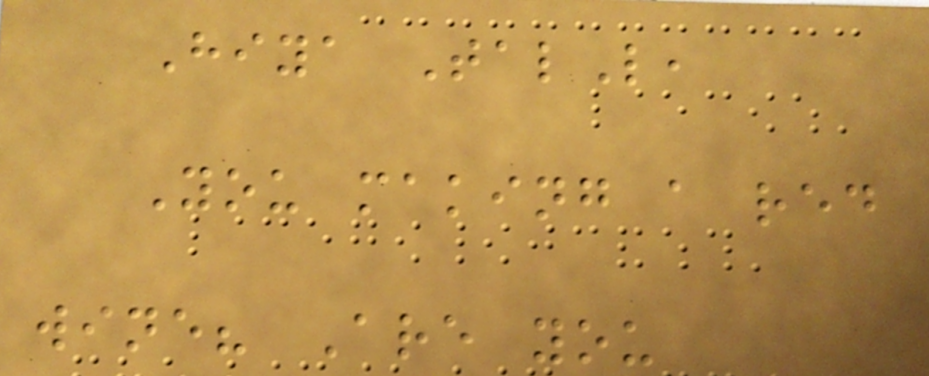Hiya TalL,
You making a red
wine? Are you
